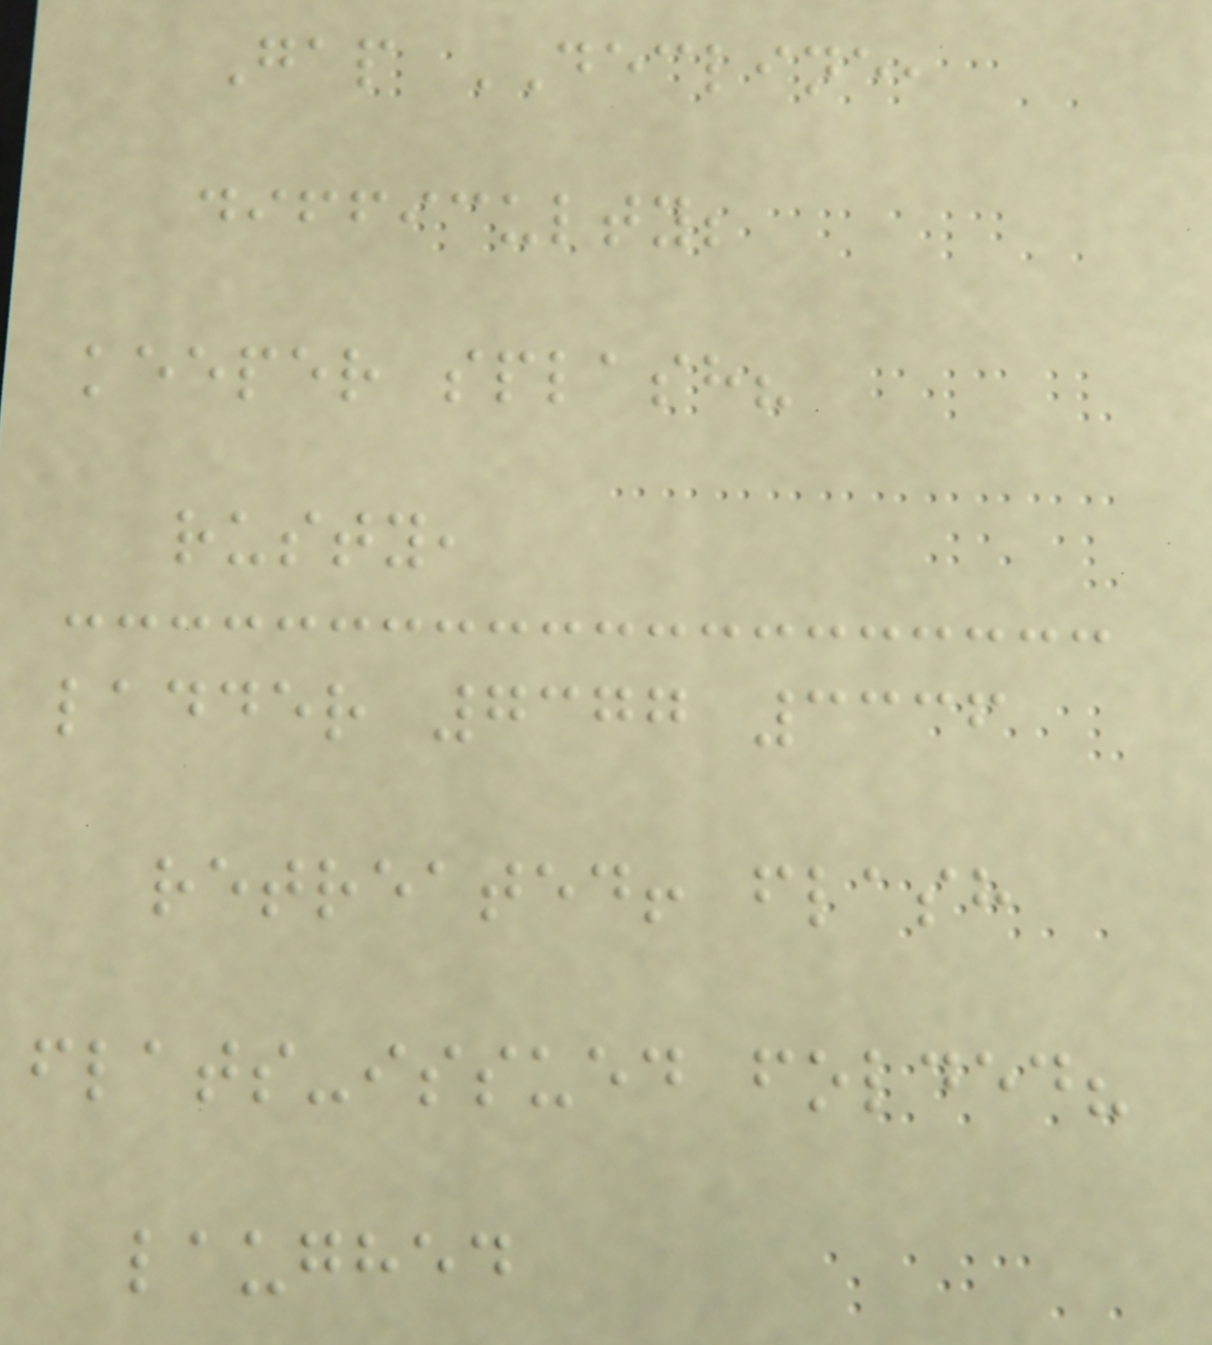Gap DECLINE,
difficulty;
keeper splash?
rusty,
ladder 7377 3336
retreated! flash
flats-issued folded?
laughed
